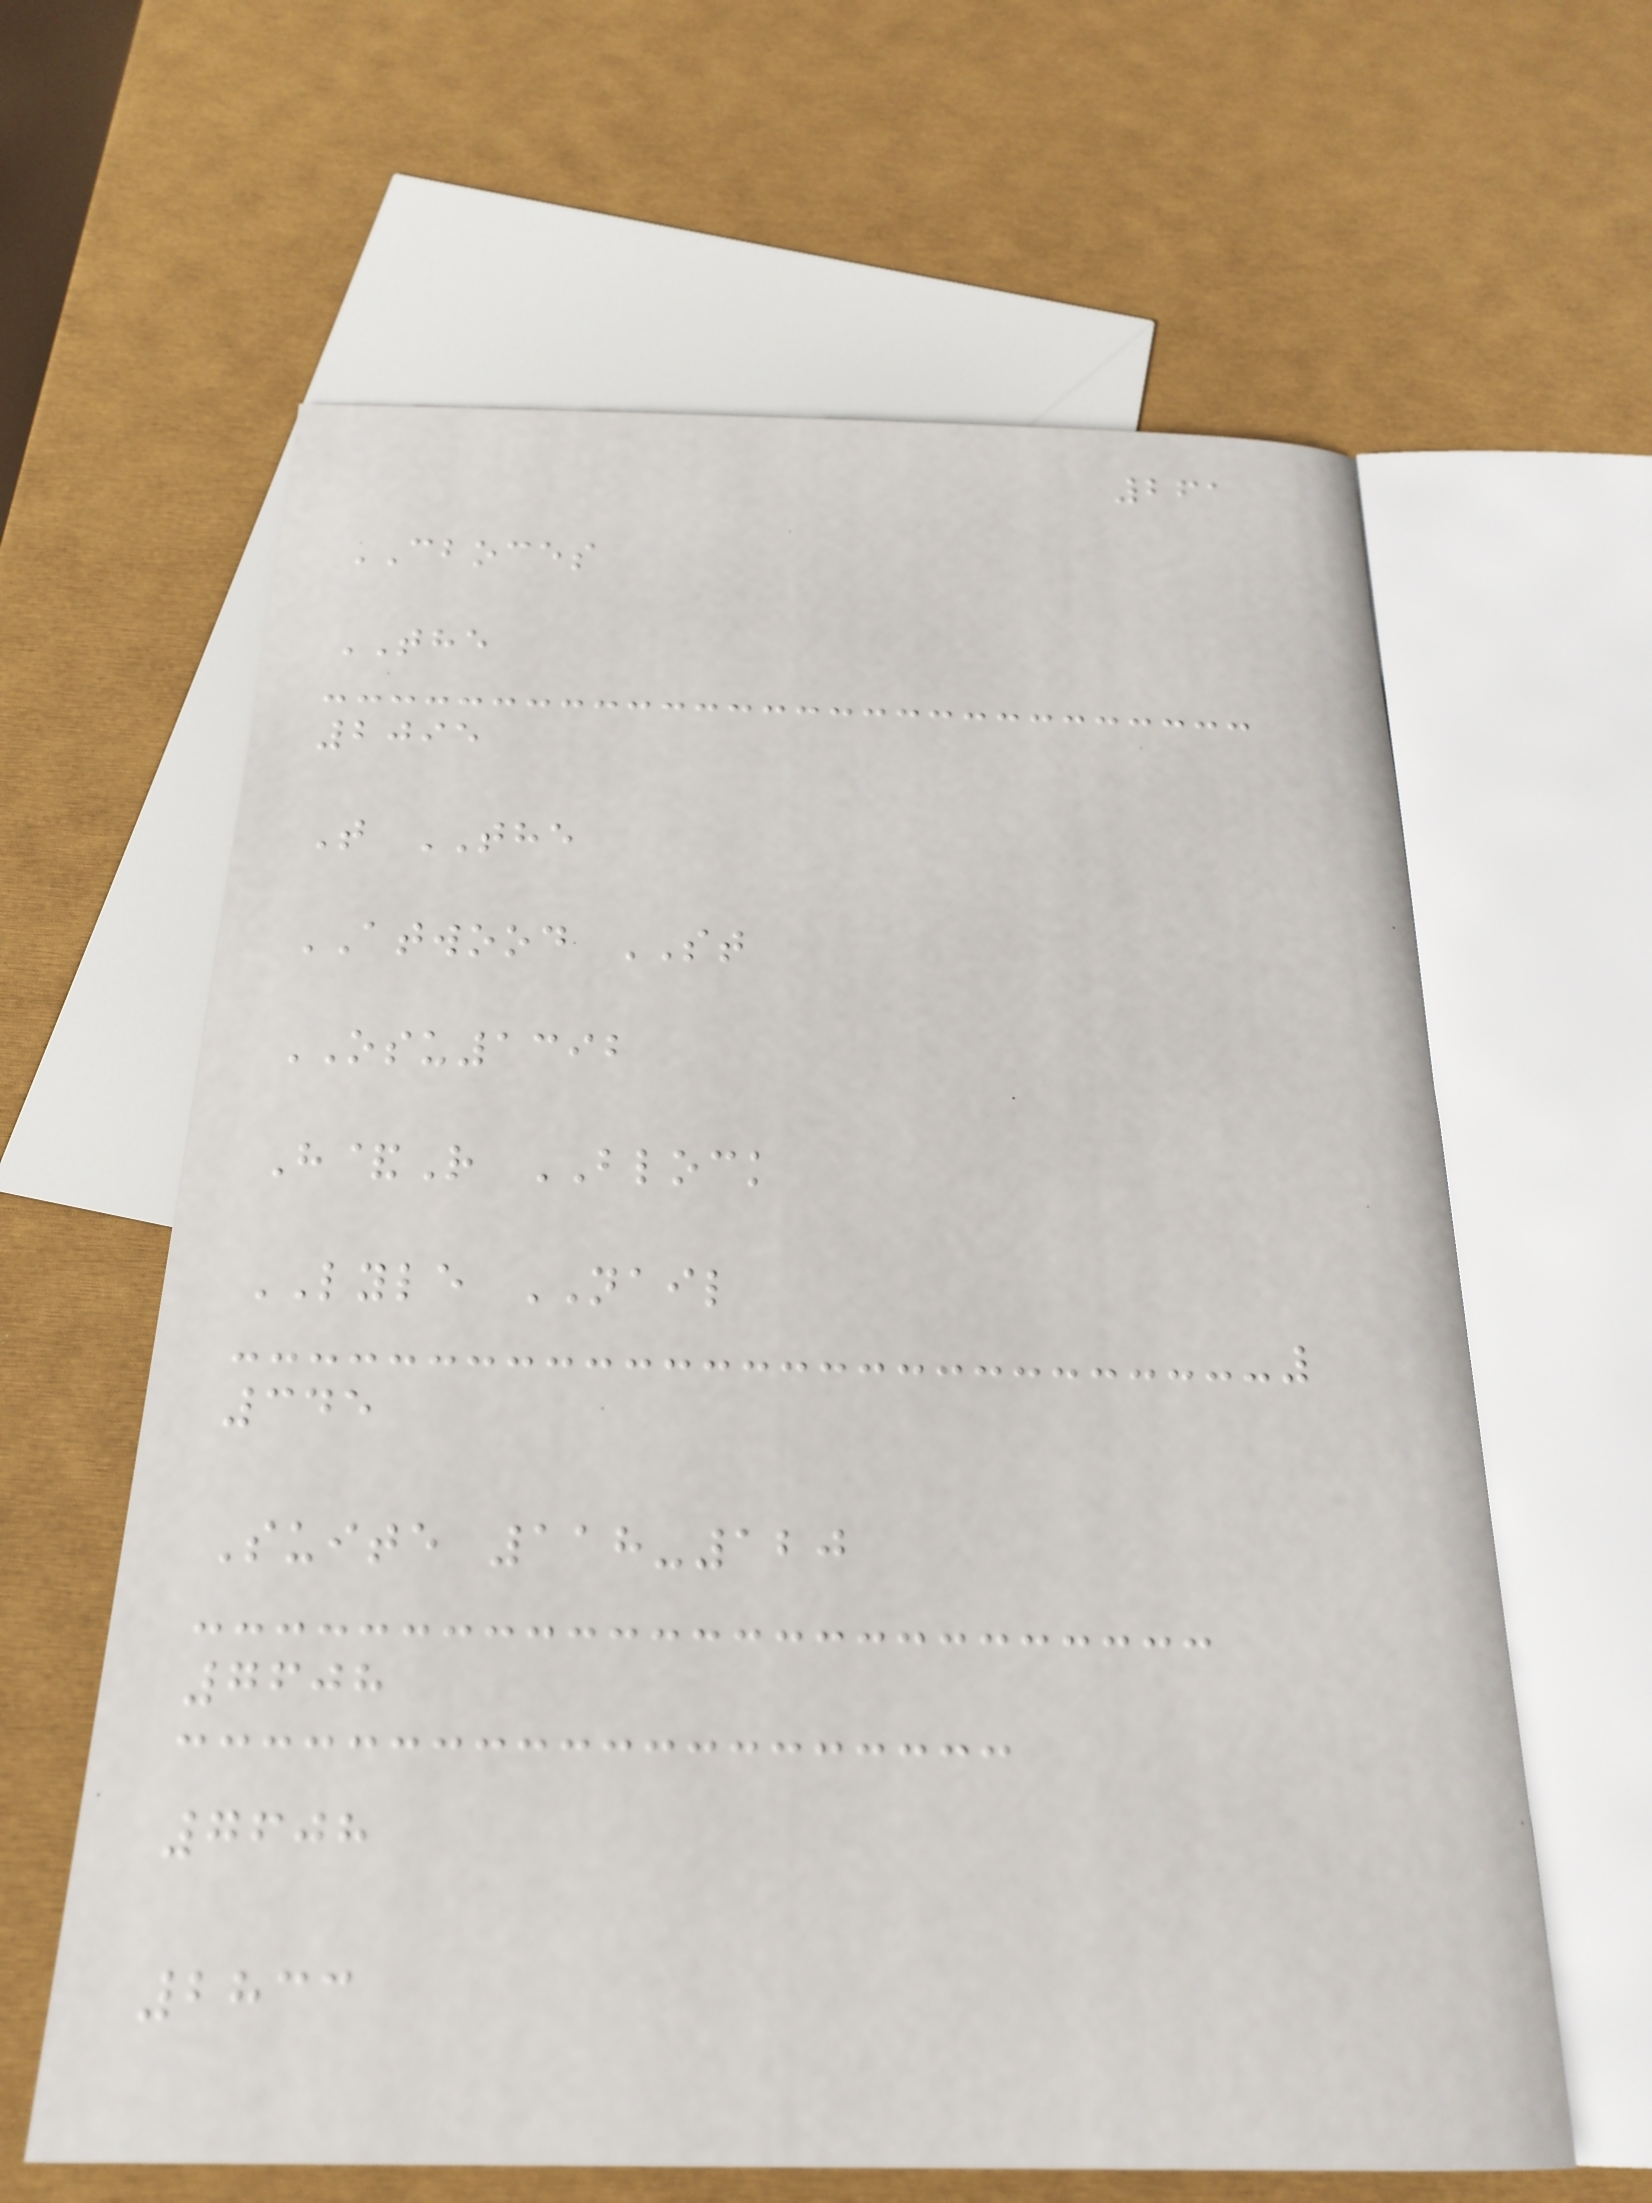261
CBOCES
THE
2095
T THE
ATWOOD ST
OSU1392
H&R BLOCK
LYLE NAIL
345
Suite 118-120
7608
7608
2833
